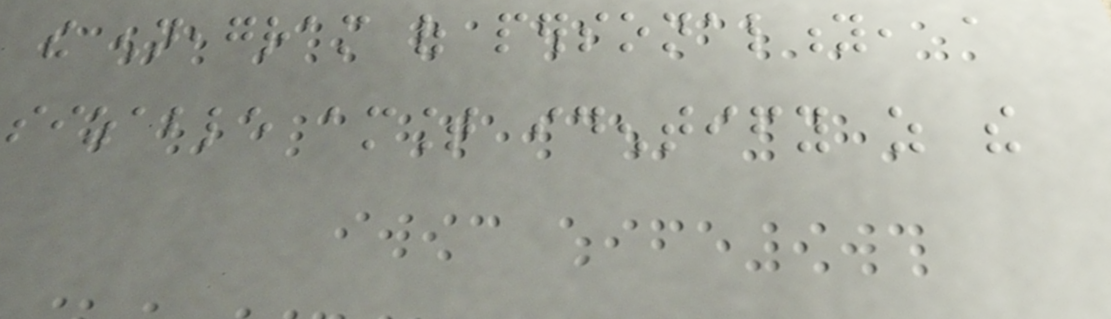the enneagram of personality, a
sizable amount identify as the
